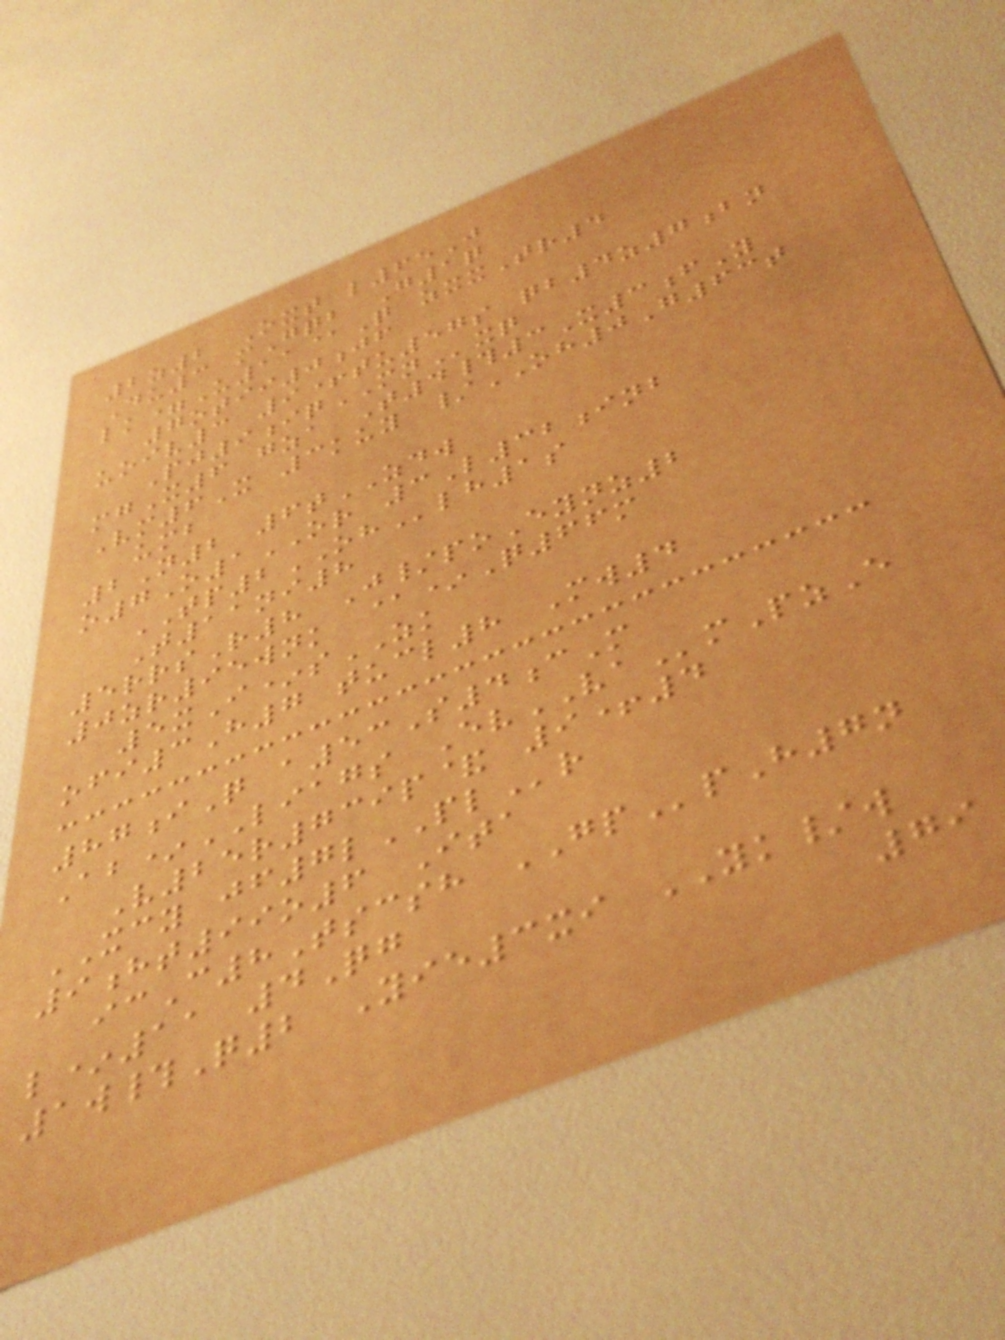2z2 Oxt l65J
Du3 mGqb G1q
lk=U11@Q zxxTr4
7otii0jf
uoiv3 9+tu57s qb4z7bn
Pj9iqMNxq
mgX6 gza T4#3X3fY
Vm6X 3kuy /OH0G63t
umb
2N2 6tZDW
o7O1OR 3L32inb
TP2OHlh1s
T11ni8
5rrsR8 J/poEynz2
0zr95wnk @*Q66m
5xI*sZK
ofi3H7 tucl8 Mw4
87iQ a53S4cM
Ab*LIAGS EvVAmPzE
V25r739p& 9+4
XCY jf7lPLr
9ht99o6 Ita
icC8Tscsh GPpH7n
l*11 4Qg
1w#Q2 Yie3xi YK/w
79
